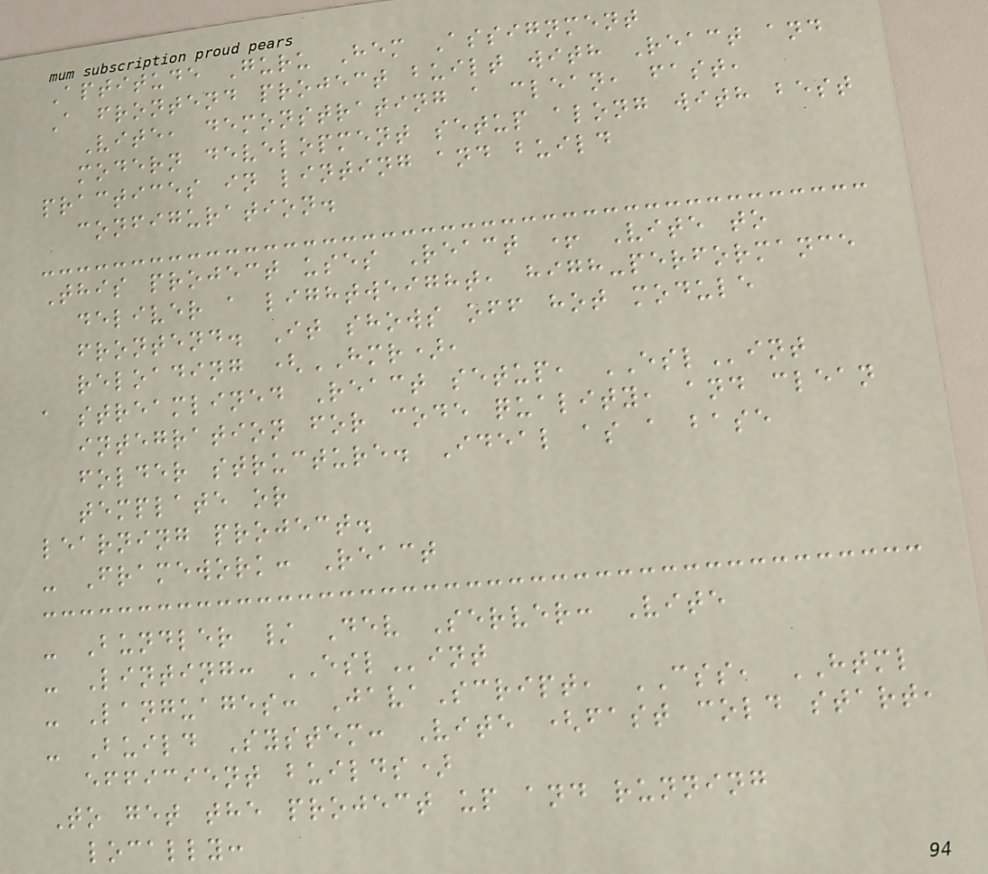Aptitude Guru Hem Assignment
A frontend project built with React and
Vite, demonstrating a clean, fast,
modern development setup along with best
practices in linting and build
configuration.
This project uses React + Vite to
deliver a lightweight, high-performance
frontend. It shows off hot module
reloading (HMR),
a streamlined React setup, ESLint
integration for code quality, and clean
folder structure. Ideal as a base
template or
learning project.
- Framework: React
- Bundler / Dev Server: Vite
- Linting: ESLint
- Languages: JavaScript, CSS, HTML
- Build System: Vite (fast cold start,
efficient builds)
To get the project up and running
locally:
